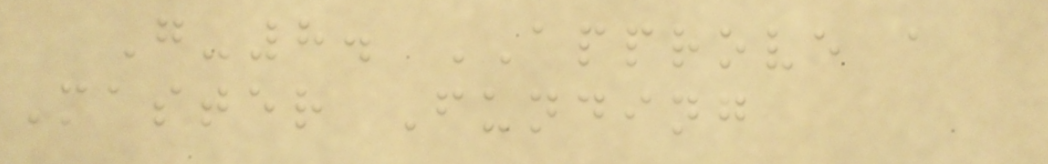G-8. APPROVE a
Master Funding
